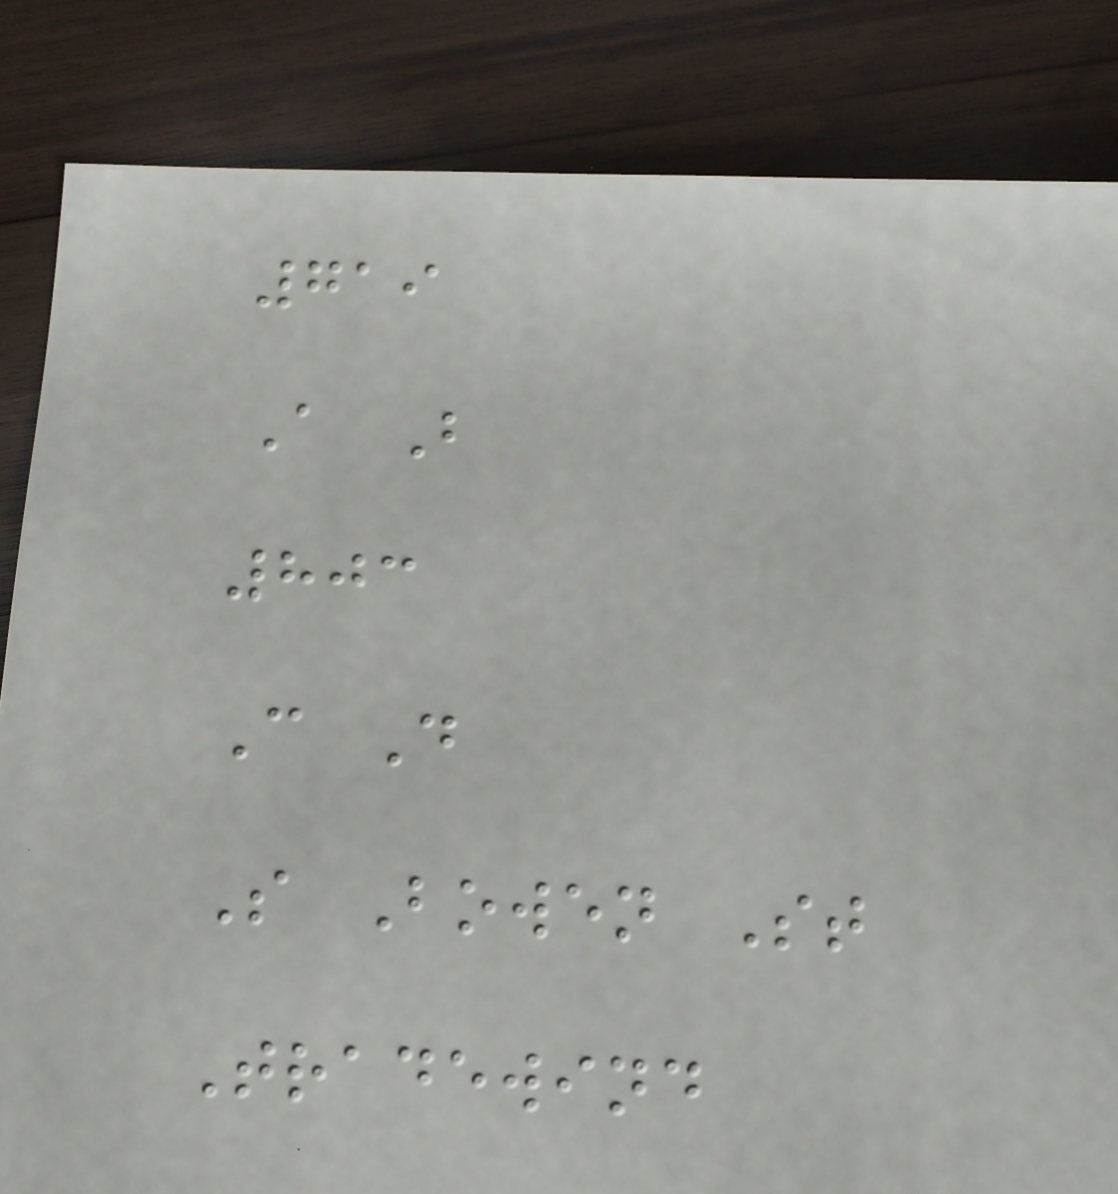719
A B
803
C D
S Bowen St
Tradewind
